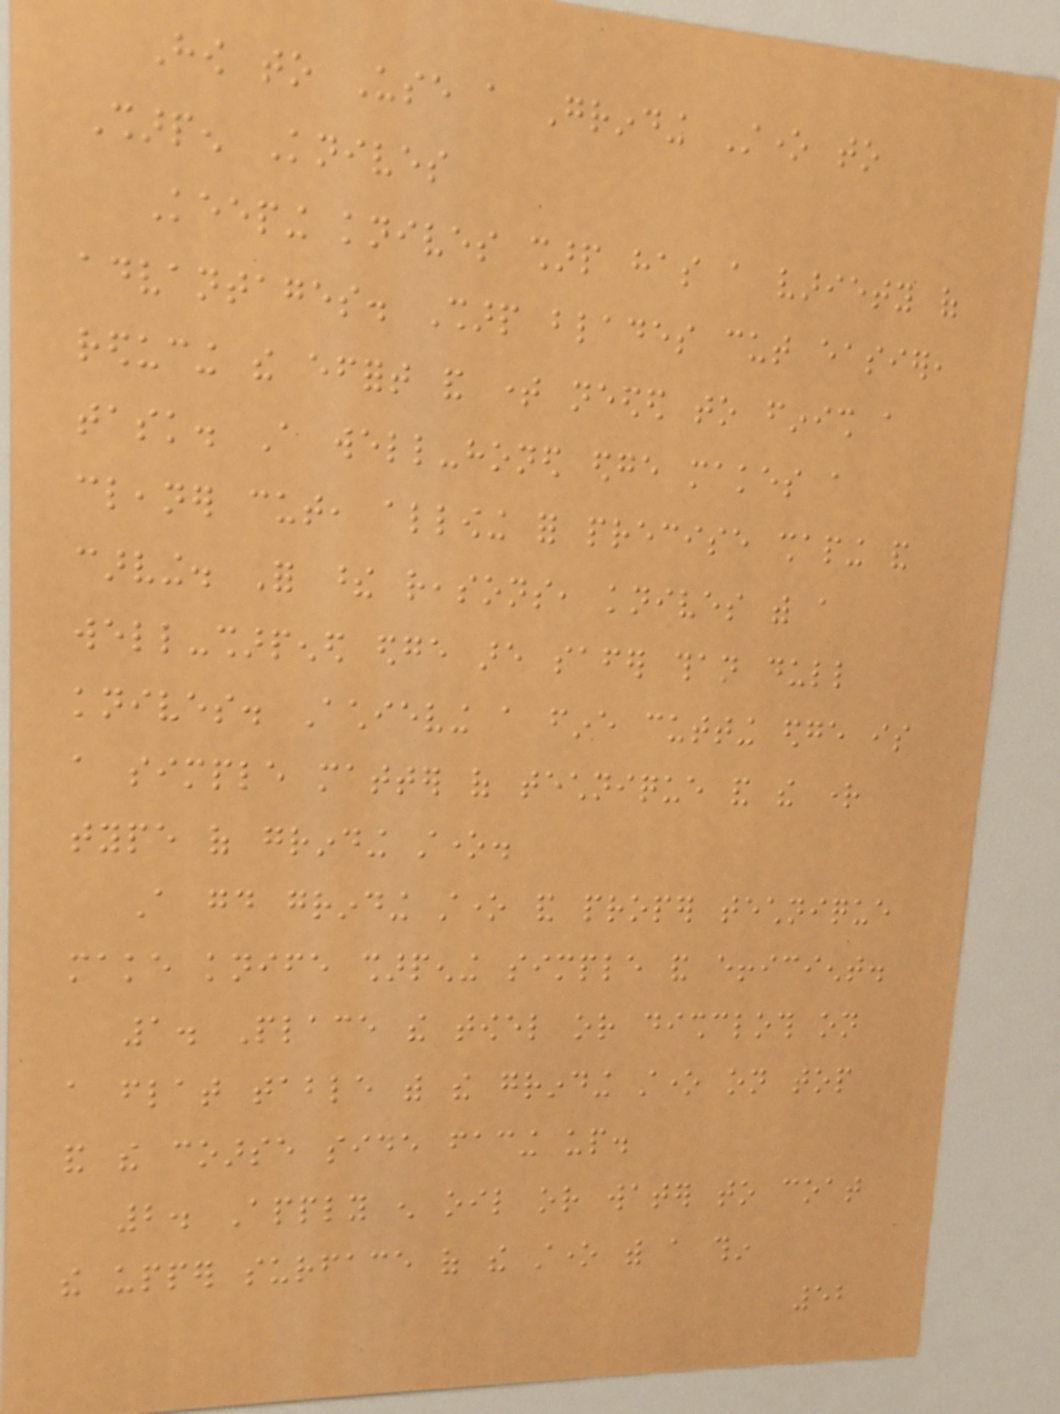How to Use a Grinding Stone to
Sharpen Knives
Keeping knives sharp has a variety of
advantages. Sharp blades cut easier,
reducing the effort and time needed to finish a
task. A well-honed edge makes a
cleaner cut, allowing for precise shaping and
carving. For these reasons, knives with a
well-sharpened edge are safer than dull
knives. Achieving a fine cutting edge is
a simple matter of technique and the right
type of grinding stone.
A good grinding stone and proper technique
make knife sharpening simple and efficient.
1. Place the towel or dishcloth on
a flat table with the grinding stone on top
and the coarse side facing up.
2. Apply enough oil or water to coat
the upper surface of the stone with a thin
52
